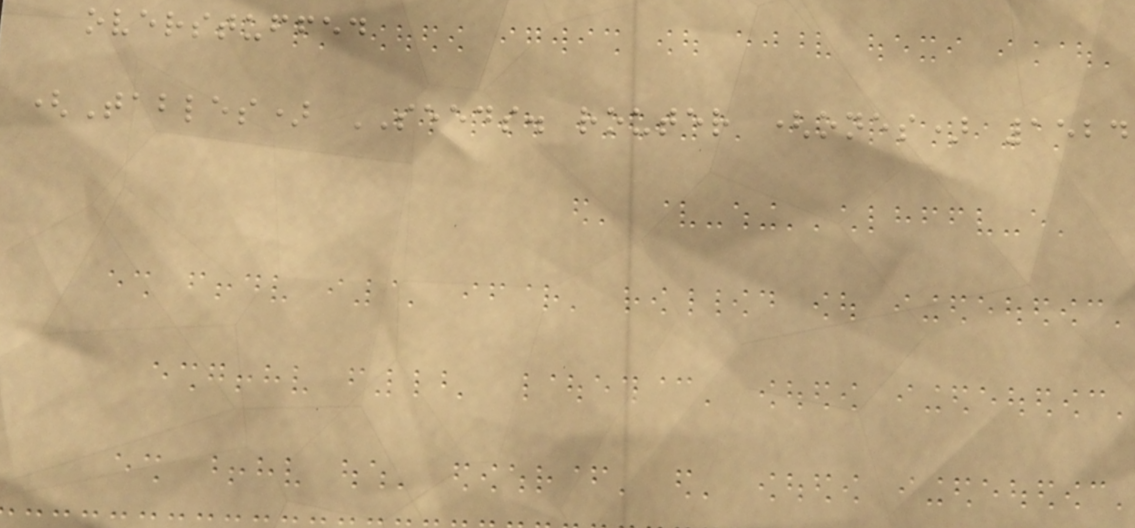overstuffed
(Tables) SEEDS. router (ones) 1524
